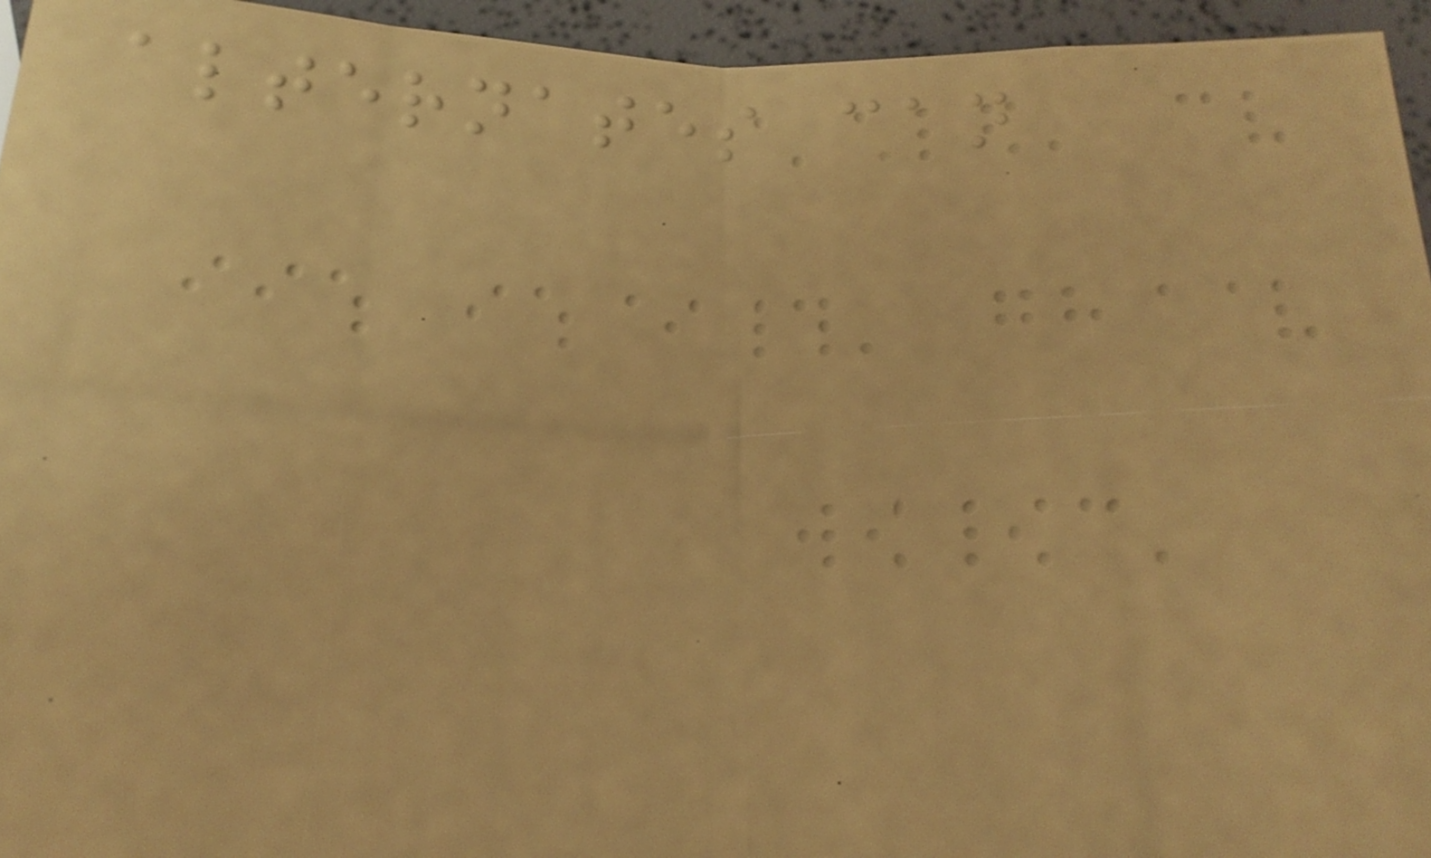alternates can
